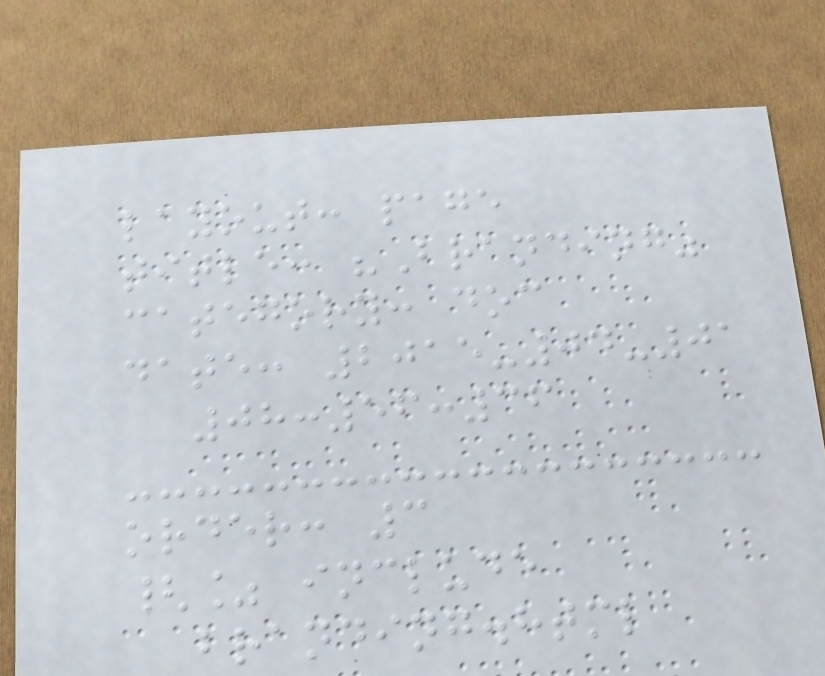layout: page
title: "Branding"
category: doc
date: 2015-04-01
08:56:36
order: 3
{% include
branding.html
